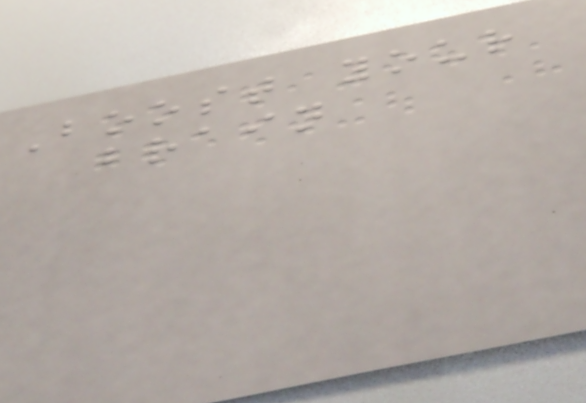Boost your
brain
